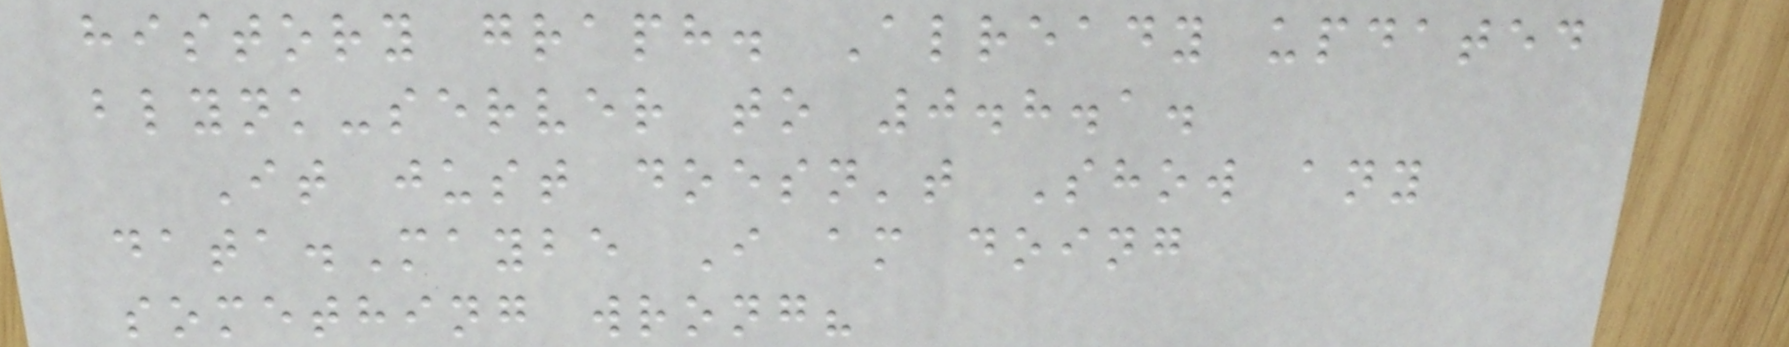history graph. Already updated
blynk-server to 0.8.1.
It just doesn't Show any
data.Maybe I am doing
something wrong?
